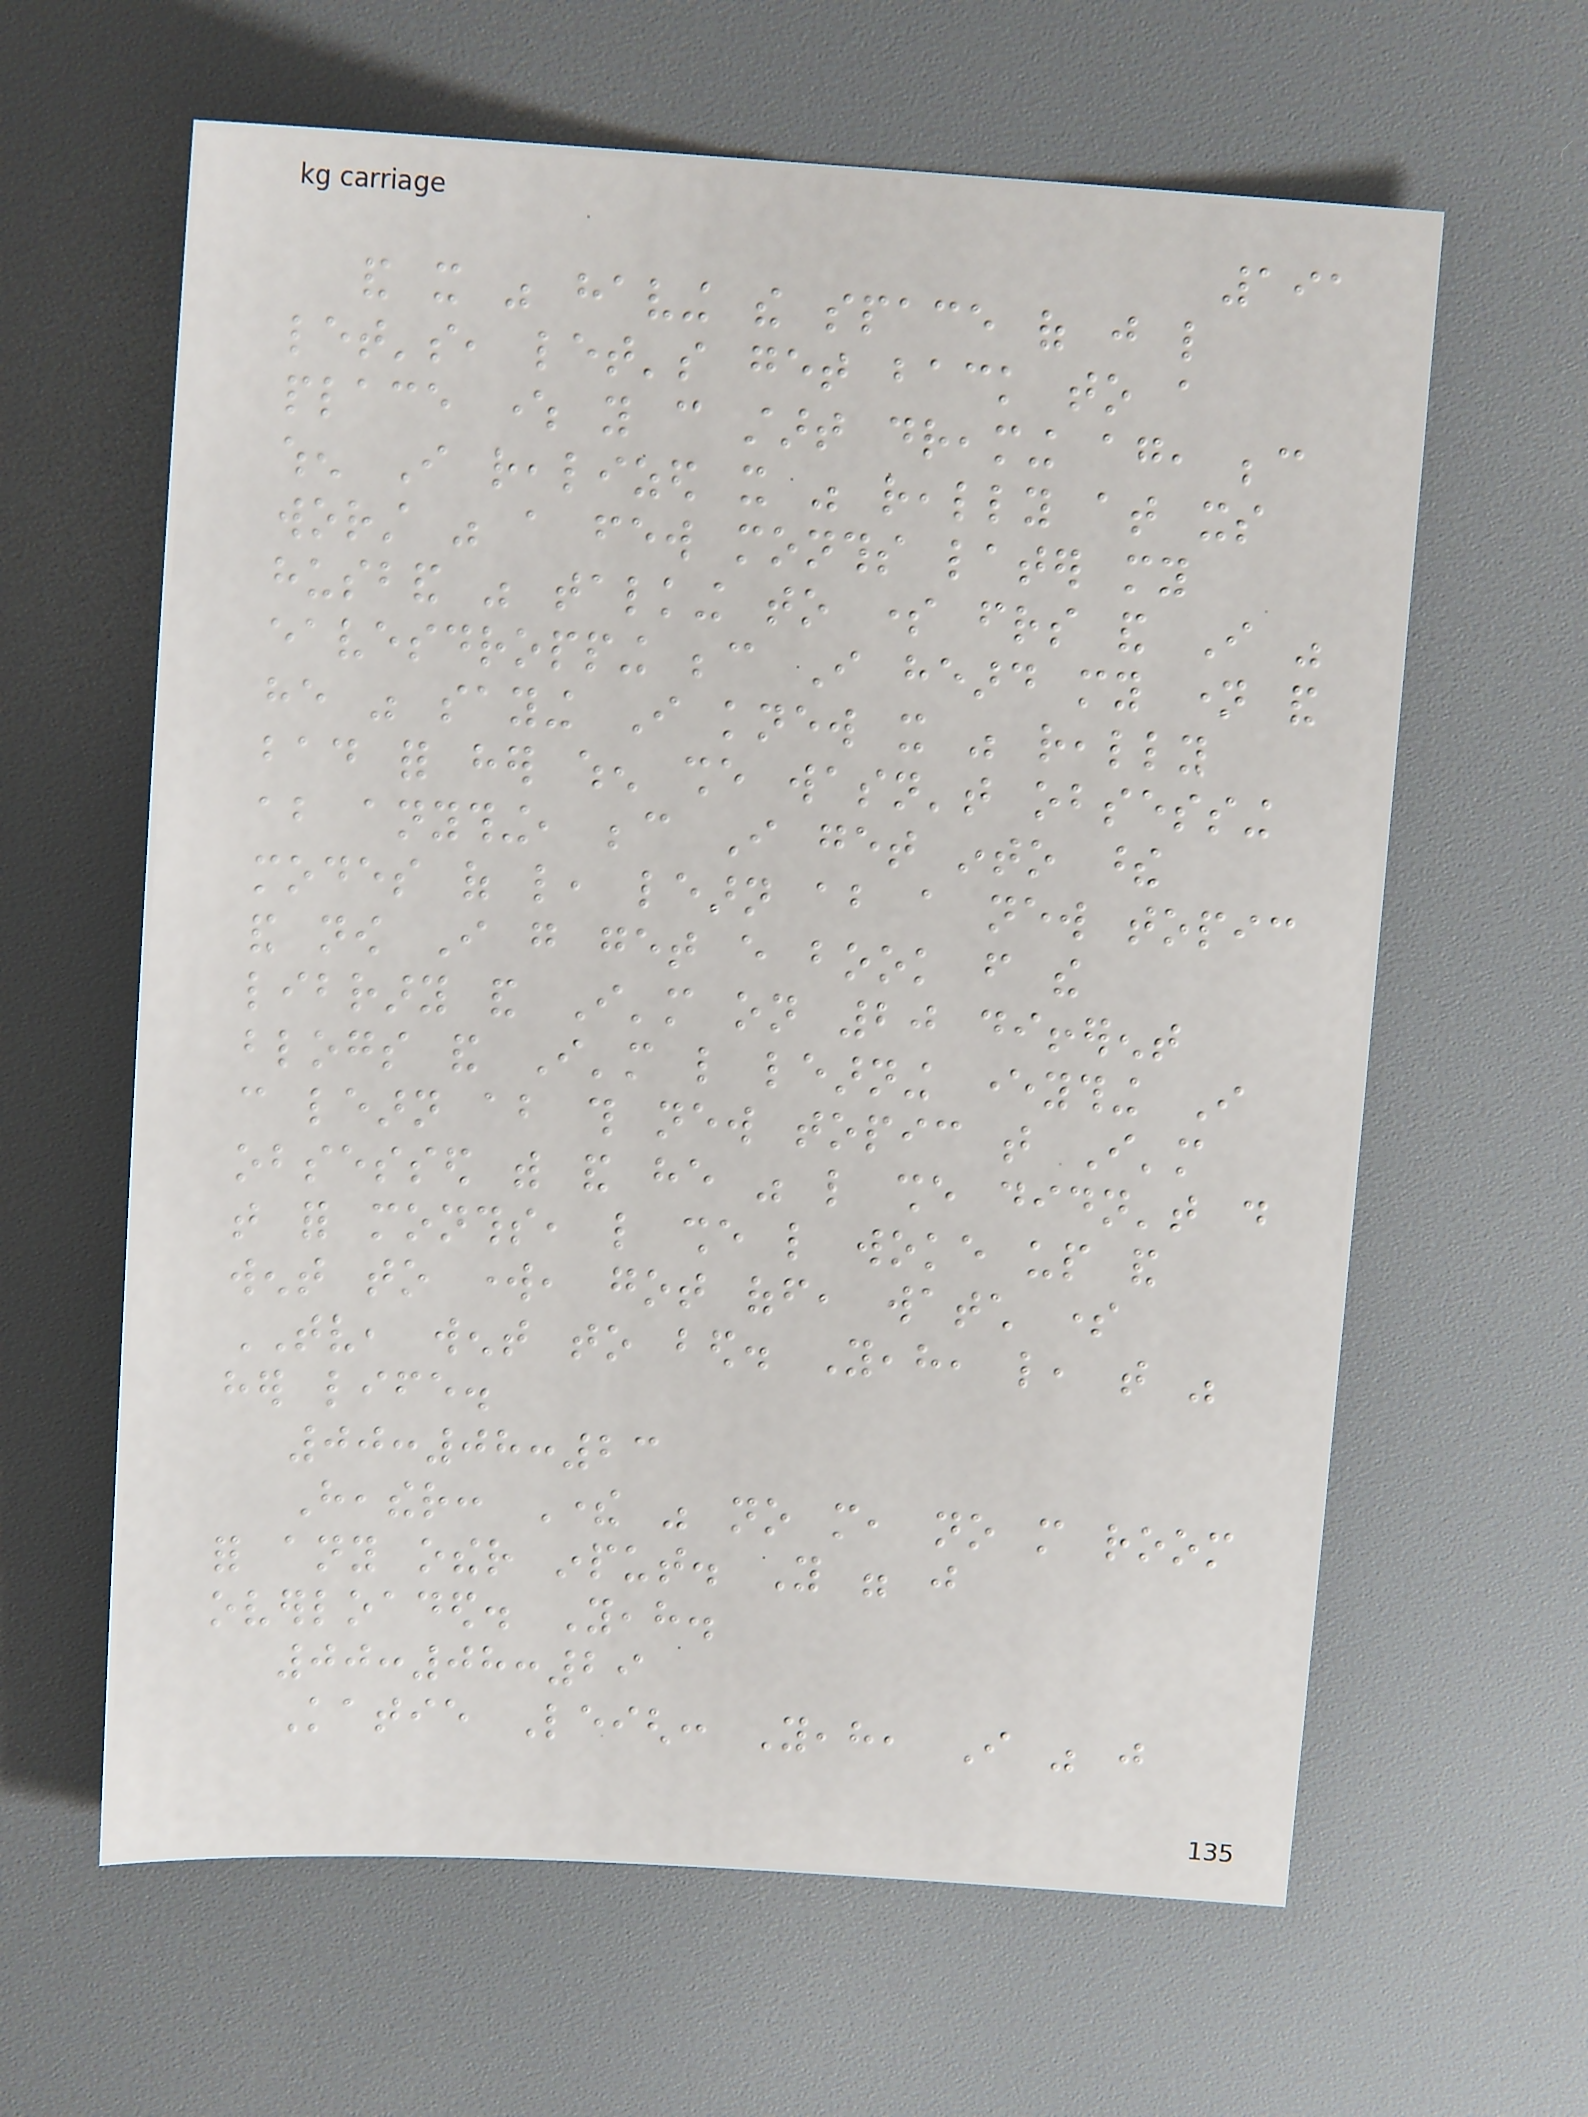191
and it was having the space of just like
let's, let's get back to a
place where you can start dreaming again, because
when I realized it was really at its
worst was a few months later my
husband was talking to some friends and I was
eavesdropping because I heard my name and
he was saying I knew it was really
bad for her when she wasn't obsessing
about anything, because I get into these
modes of like, learn about a new topic
and now I go get every book from the
library and I'm on 20 different
blogs and I'm like learning everything I
can learn about this new topic that I'm
obsessed with and he was like she didn't do
that for months, like she like woke up and
went to work, got off, watch some
TV, went to bed. Yeah, like, that was
her life.
00:08:23
Heather: There was no more, no more room
for any other input. You were just
overloaded. Yeah.
00:08:29
Katie Leigh: Yeah, I was just
